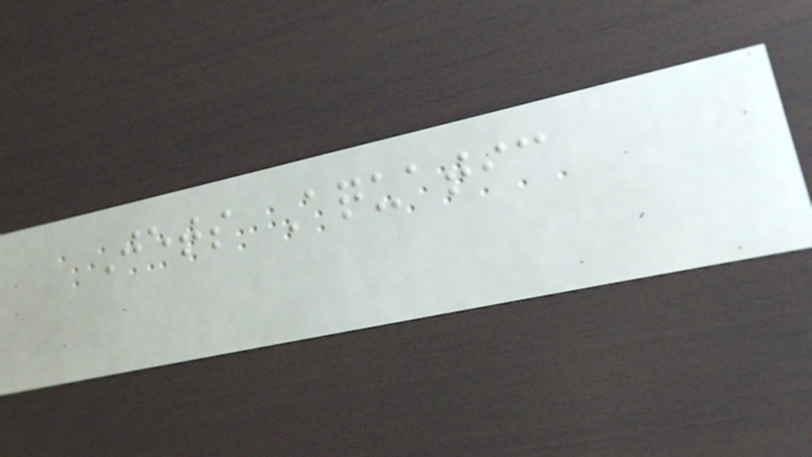Jets Aquatic
